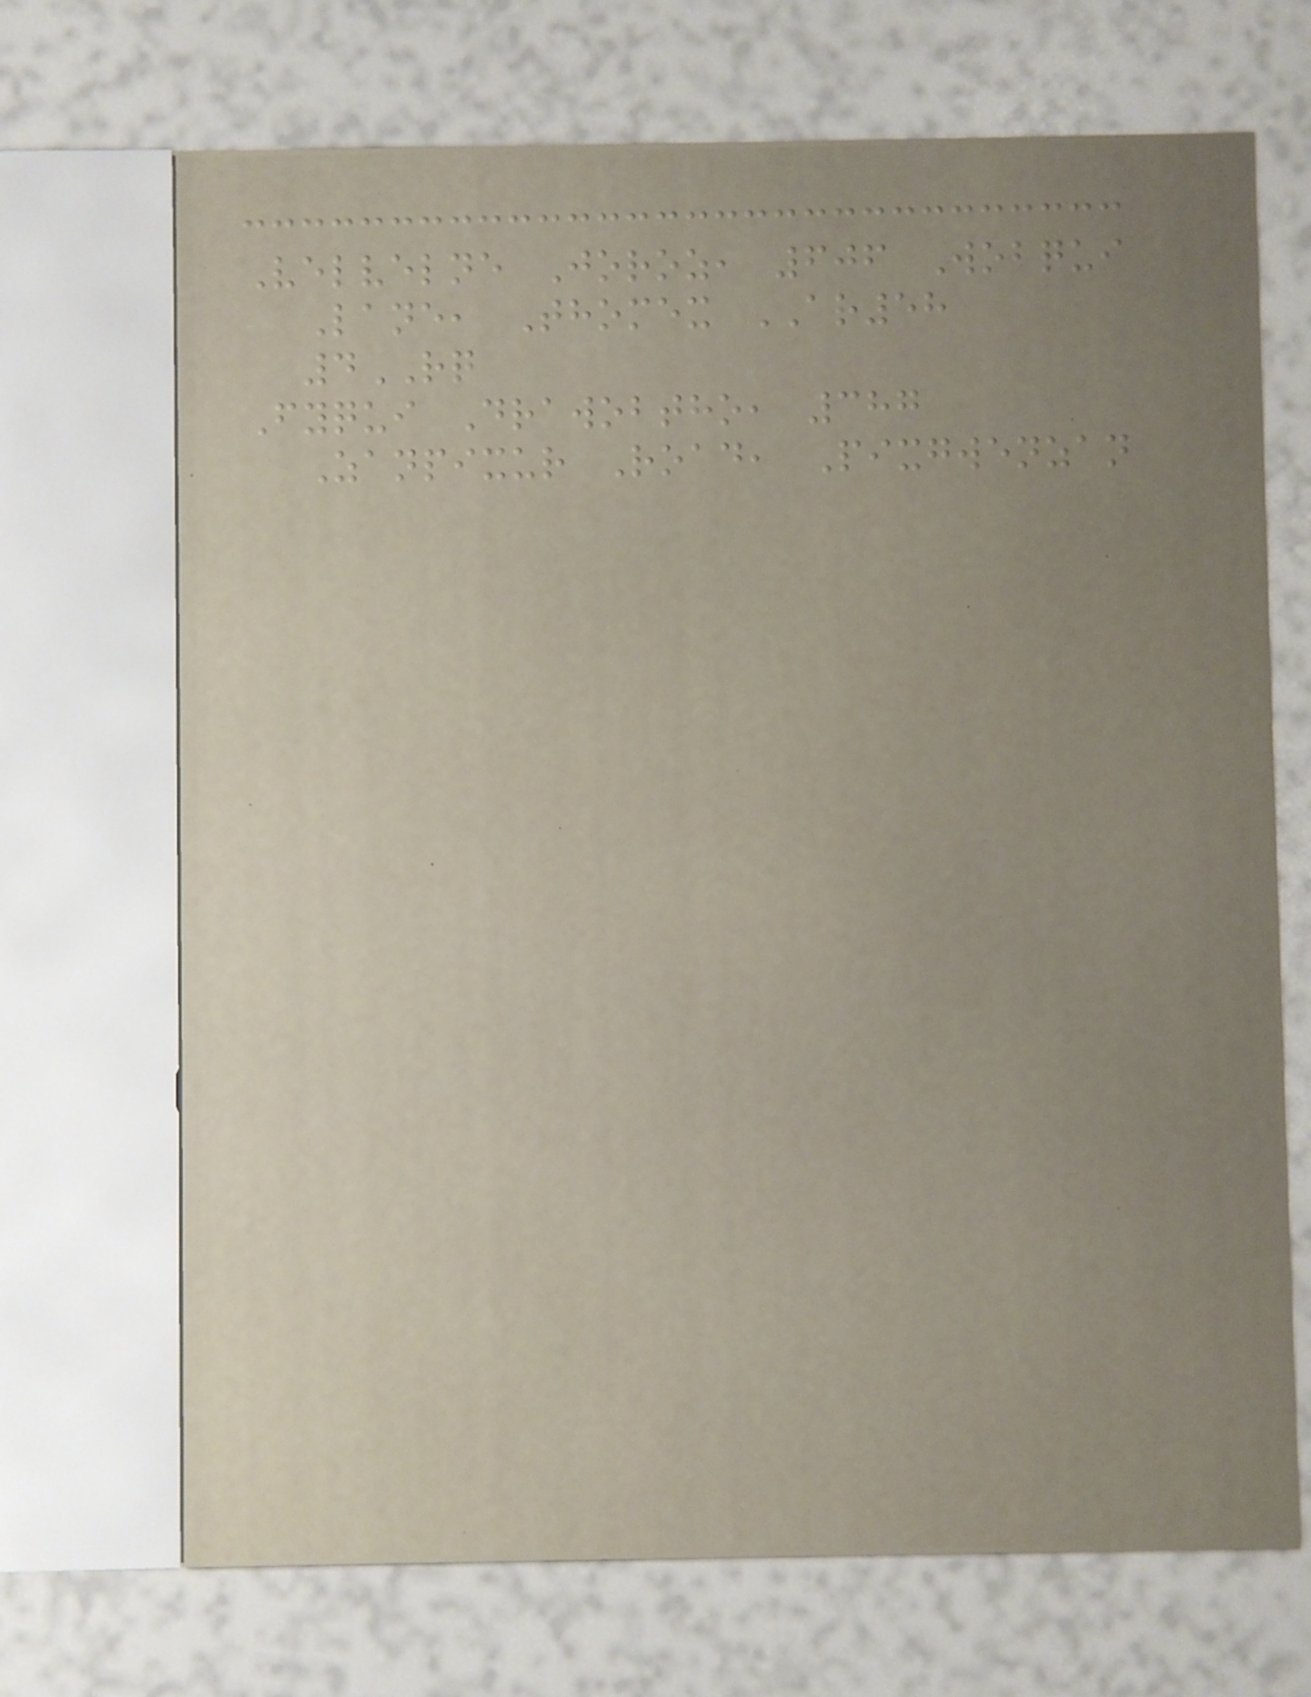Velvelne Joroz, 606 Wobqui
Lane, Thomex AR58
4RQ
Fyqui Drawobtho, 387
Zanpixur Road, Pixgwenzan
